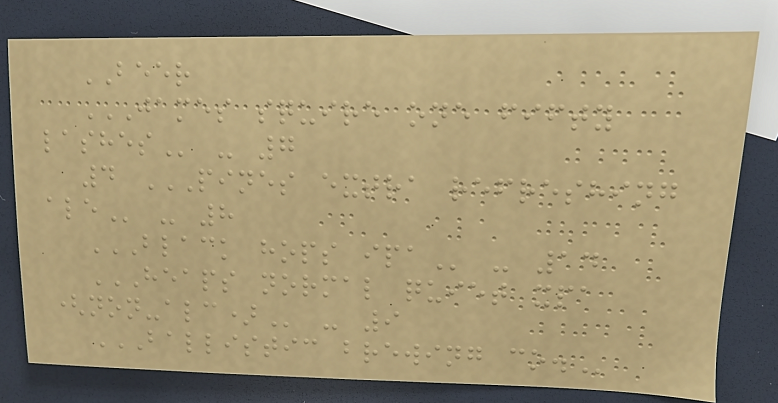BEER
JAMES SQUIRE ONE FIFTY
LASHES - 7
4 PINES EXTRA REFRESHING
ALE - 8
BLACK HOPS IPA - 14
HEAPS NORMAL QUIET XPA
(NON-ALC) - 9
BALLISTIC BREWING CO.
